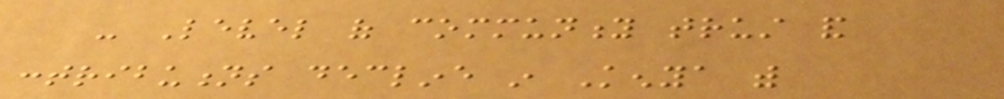- Level of community trust and
contributions decline in Kenya with
